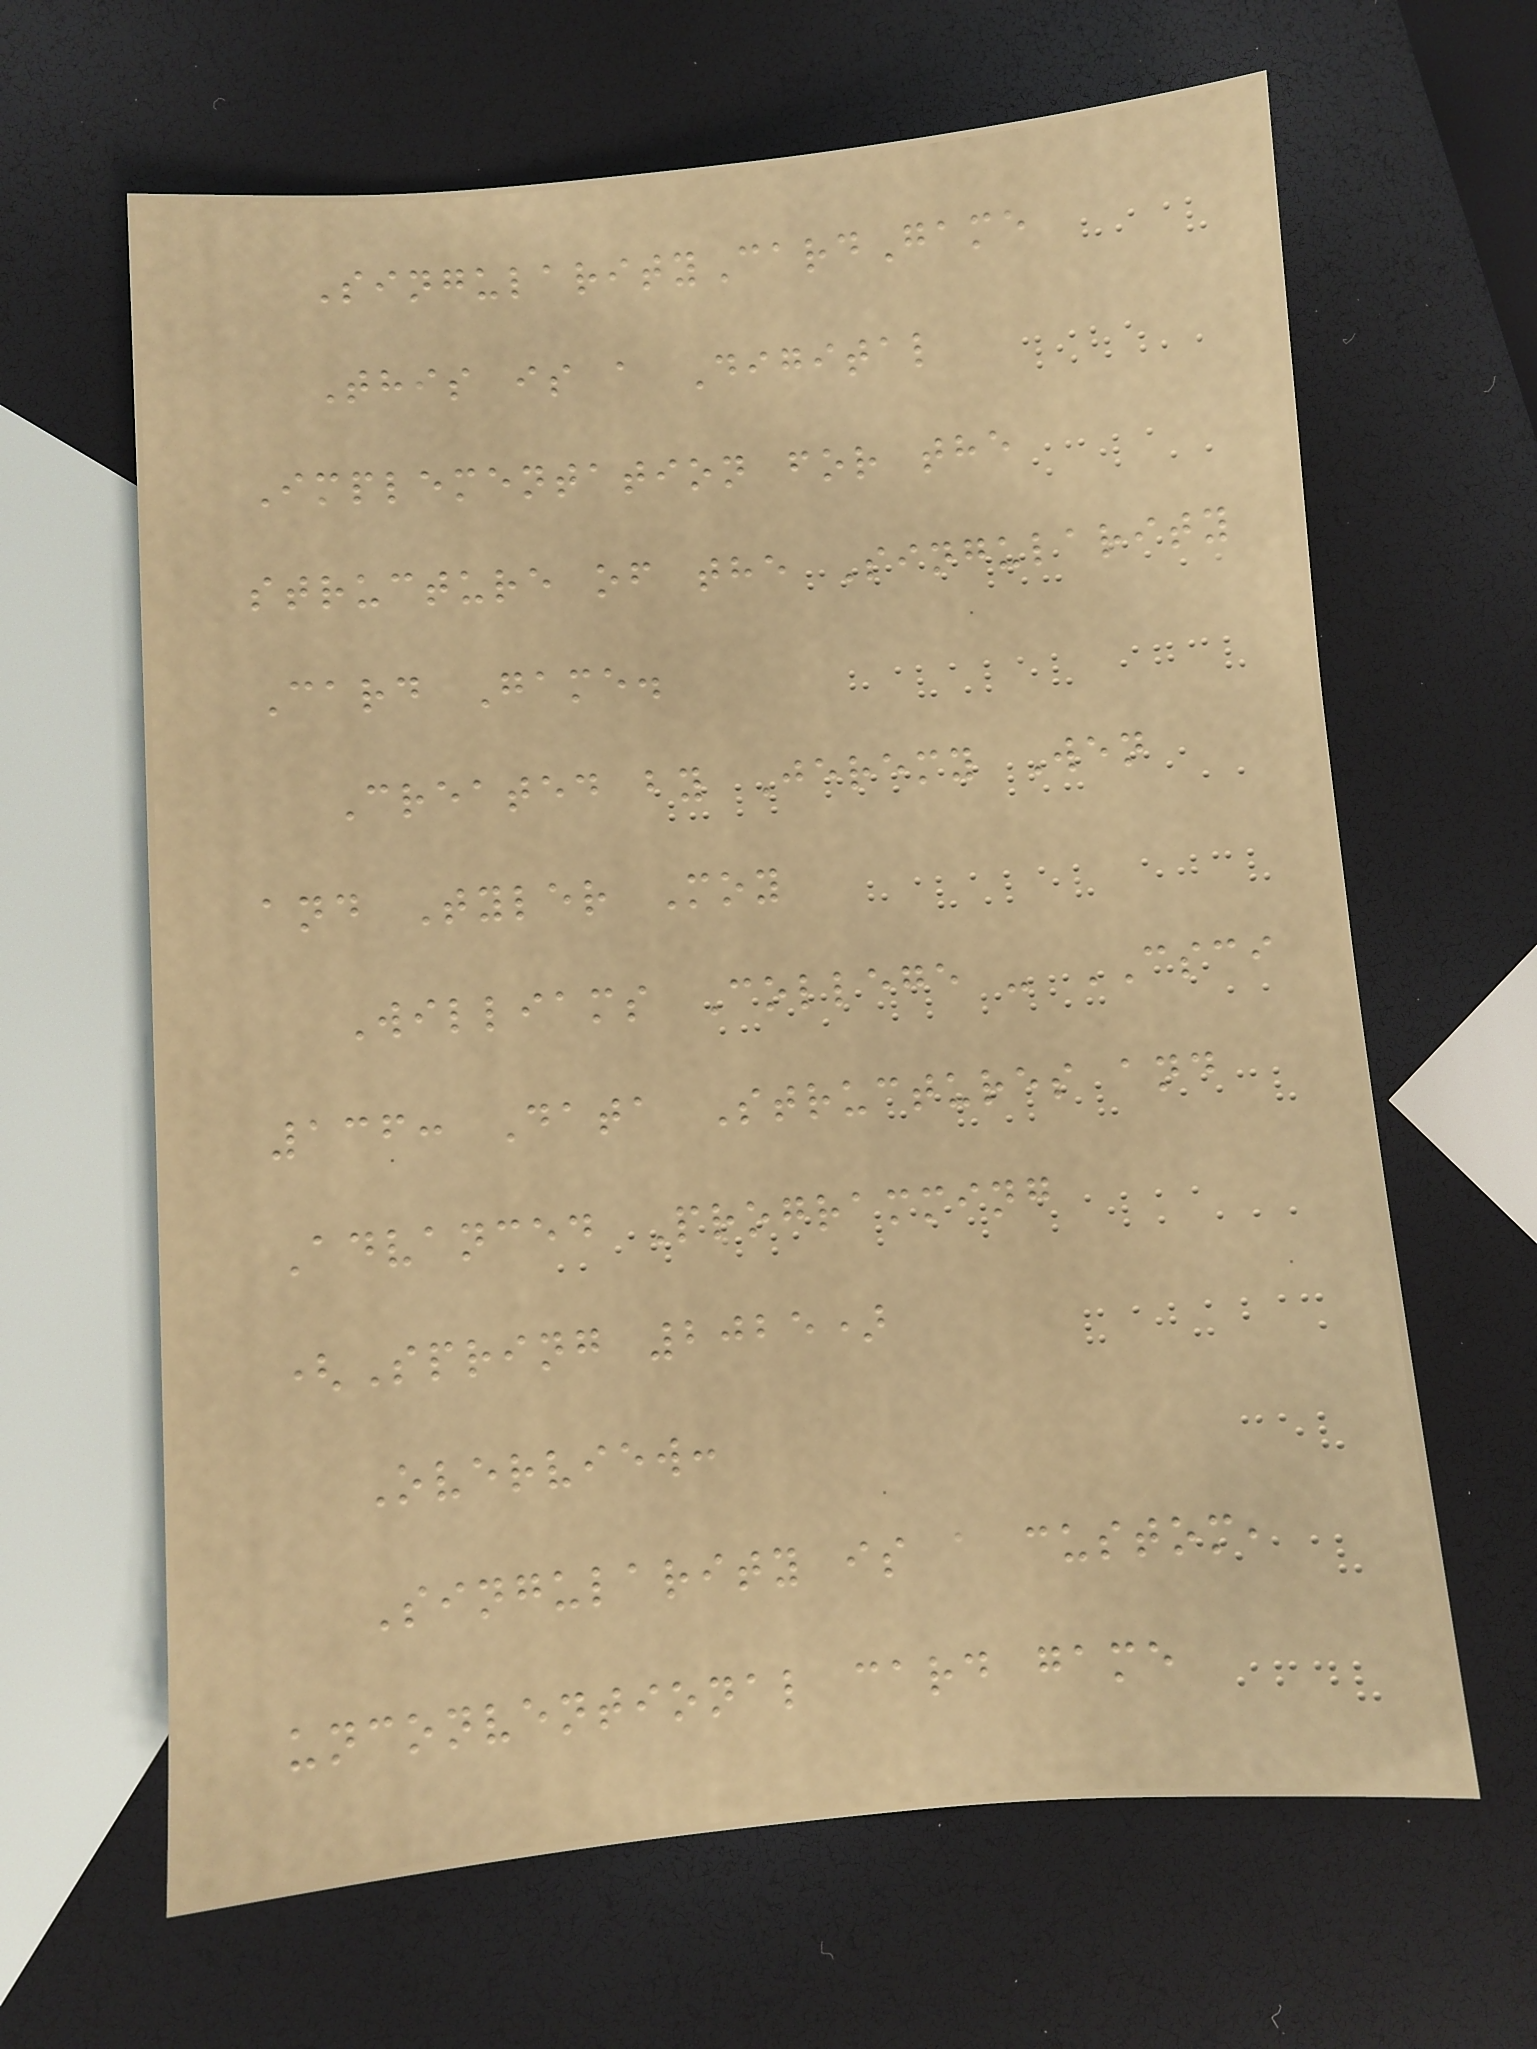SingularityCardGame
This is a Digital
Implementation for the
structure of the Singularity
Card Game.
Created by Jeremy Wen
and Tyler Moy
Williams College - CSCI
136: Data Structures and
Advanced Programming
(Spring 2025)
Overview:
Singularity is a custom,
unconventional card game
